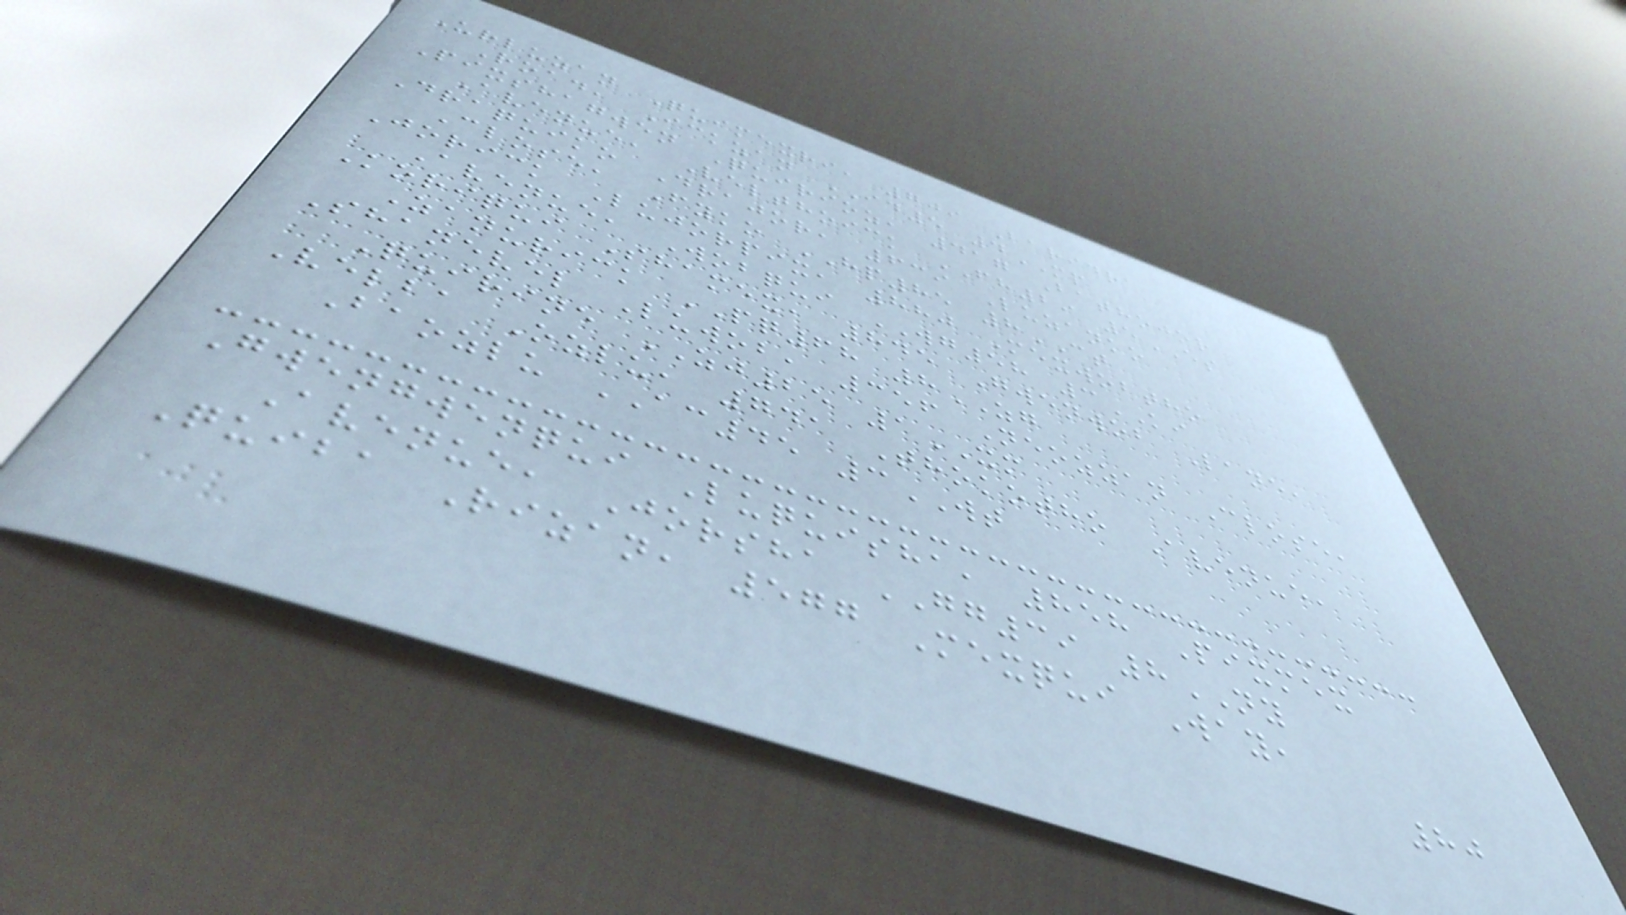Urluzan Quimexri, 709 Baridra
Road, Ickzan ID5 4MP
Pixshagwen Quirioz, 417 Bathojor
Avenue, Velthoick FH29 5ES
Draquiko Drajor, 639 Luzanko
Close, Fyko HP85 8CT
Jorick Lujorpix, 880 Mexwobtho
Avenue, Wobqui WG58 3KI
Koriqui Shamex, 845 Gwenwob Lane,
Zanurick PQ68 8ZG
Shanevel Luwob, 356 Neozzan Close,
Quirine ZJ25 1XM
Velba Ozlu, 741 Thokotho Avenue,
Baozlu AC45 3WT
Gwengwenqui Luquisha, 858 Pixmex
Avenue, Jorsha GG39 8NY
Quiba Rizan, 577 Mexqui Way,
80
